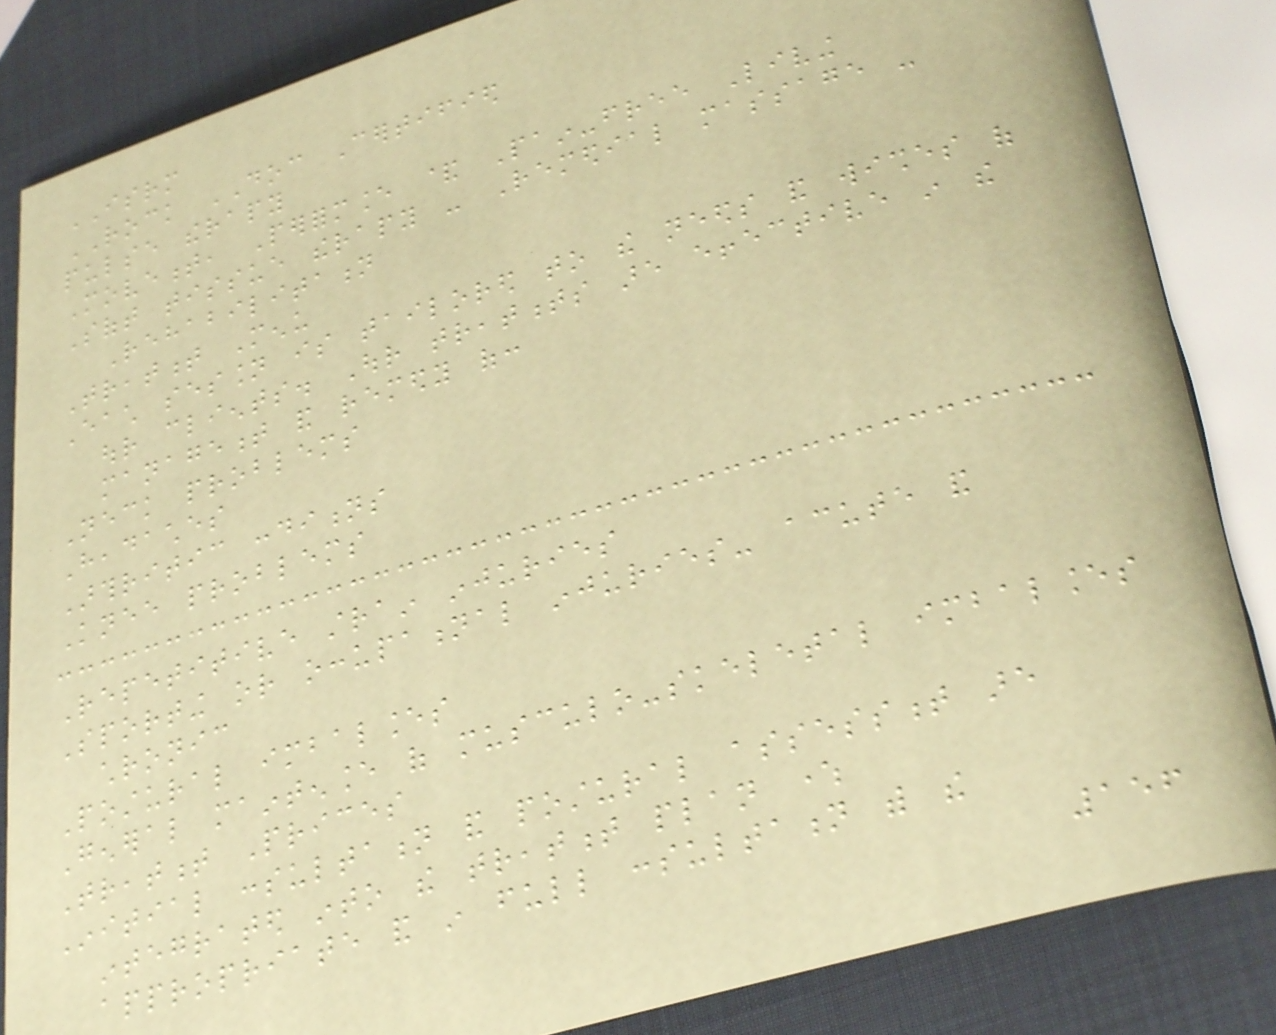ISRM
ROCK DOC Certified
pulse therapy
Movement, Performance & Pain-free Living
Soft tissue therapy - Remedial massage -
Rehabilitation
Treatment Menu
Each session is tailored to the needs and wishes of
our clients. Our treatments are effective in the
management and remedy of:
Neck problems
Headaches
Arthritic conditions
Knee problems
Repetitive strain injuries
Sporting or occupational injuries- acute and
chronic
Postural imbalances
General maintenance of musculo-skeletal imbalances
Treatment Prices
Initial consultation and postural assessment are
integrated into the treatment plan where
appropriate and in full consultation with the
156
